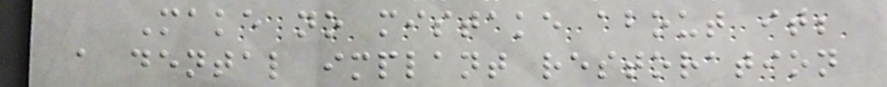Make no mistake about it;
a dental implant restoration
